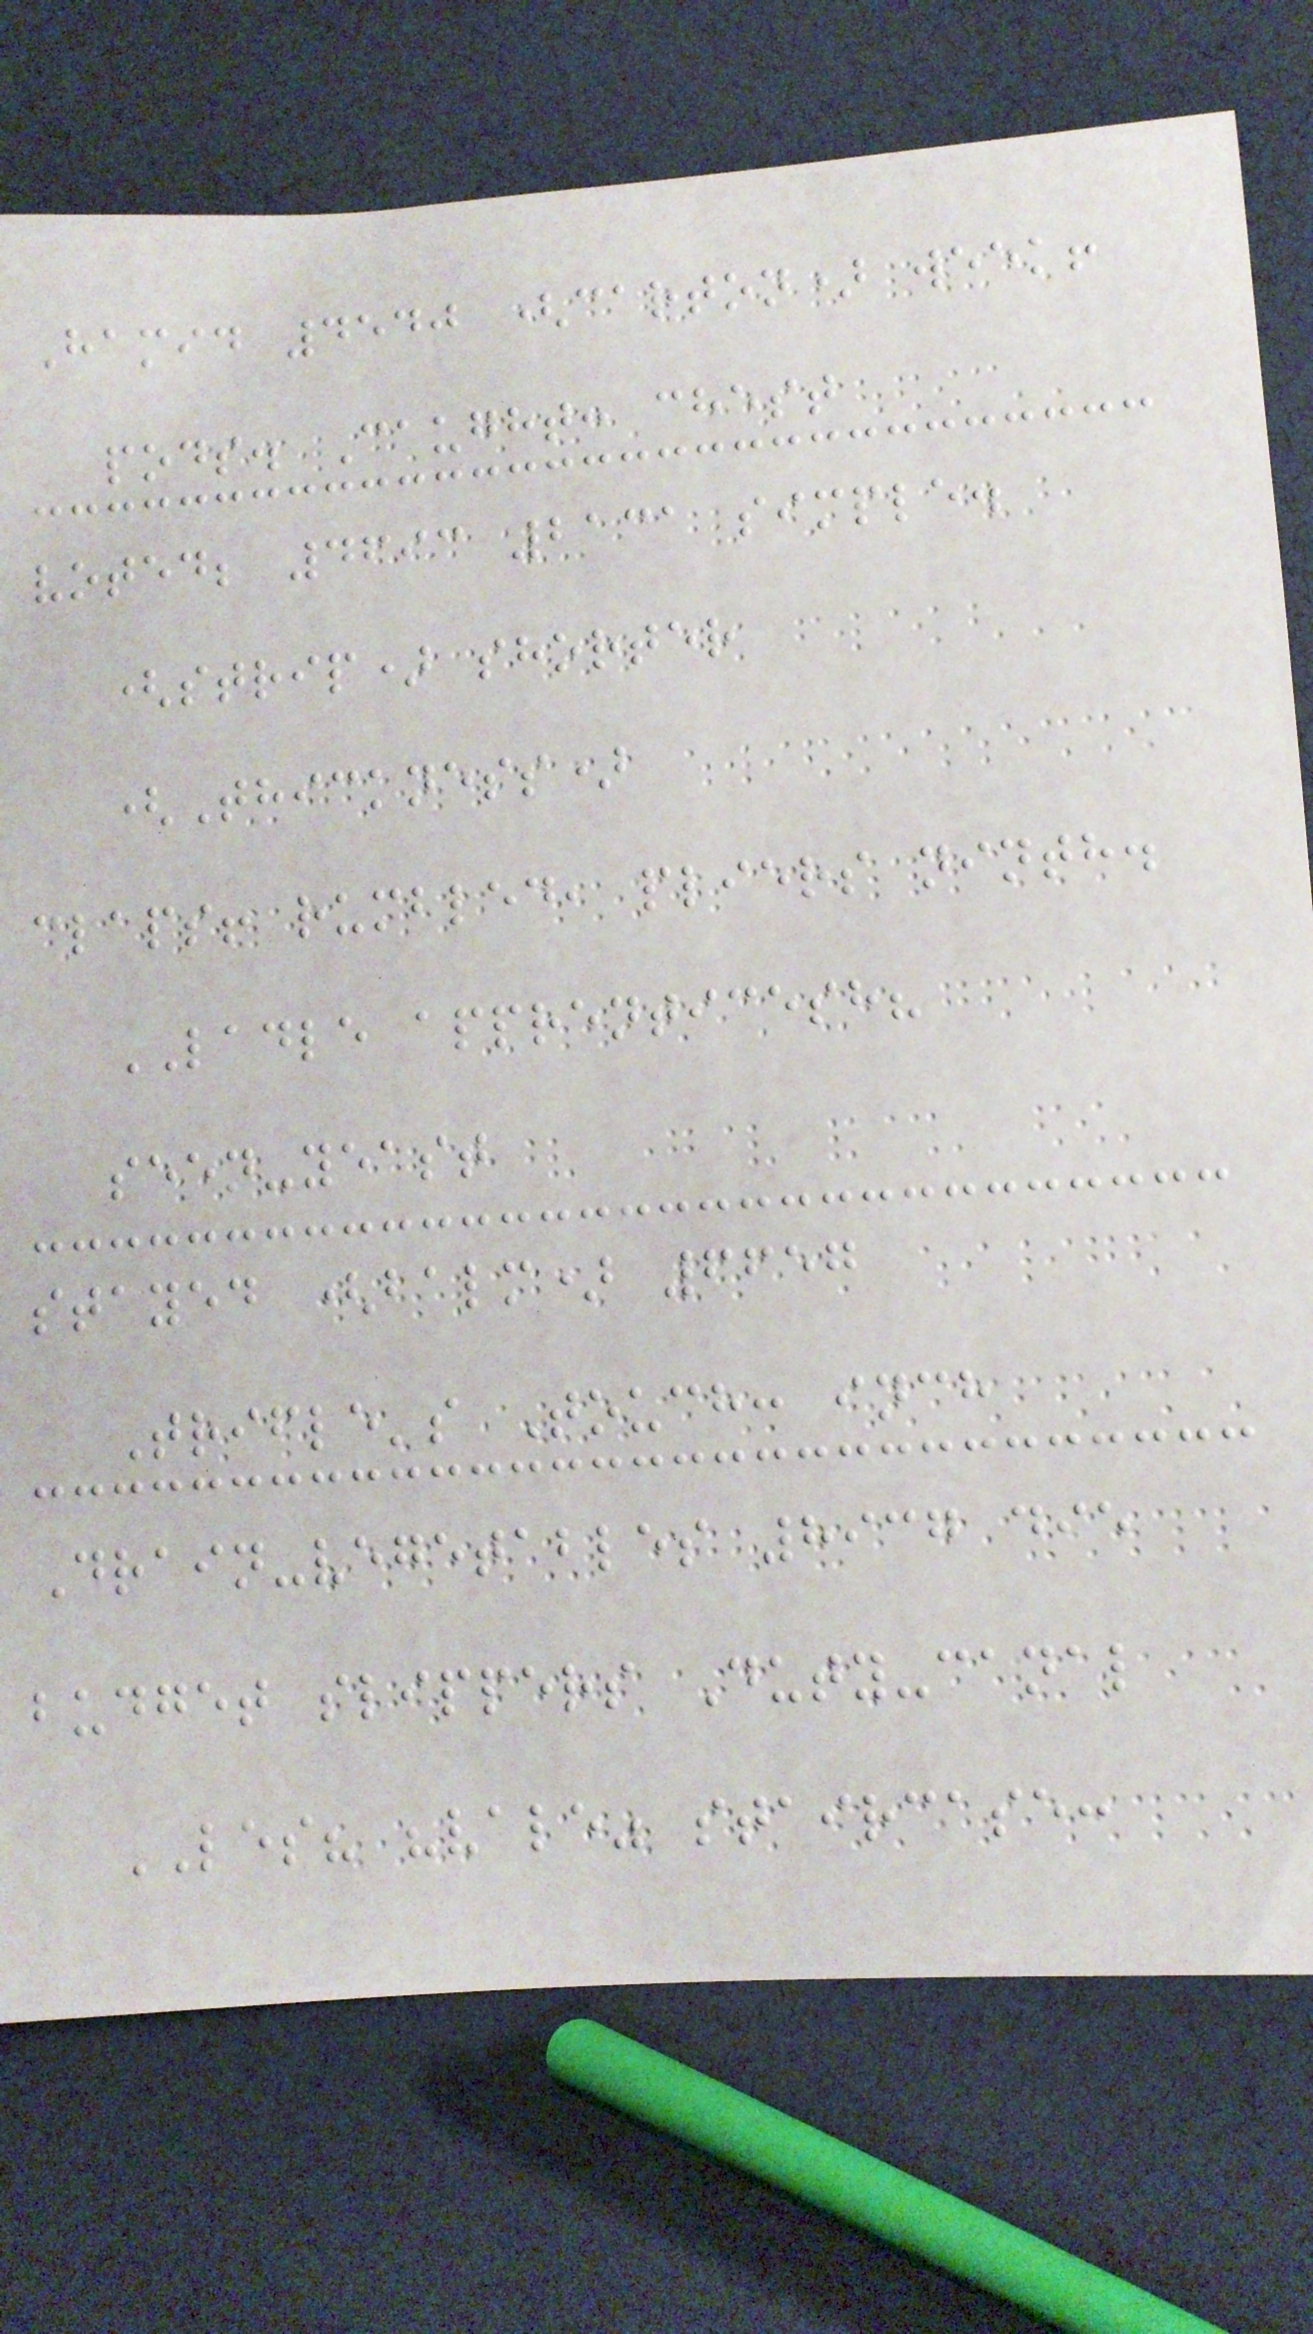Hamid 4540 (carton) week!
pods. Caught: chest
voted; 4693 2131 simple.
(strip) shorter
(Thickness)
claps! rumbled, pliers ninth.
LADLE apprenticesh?
seen-yeast
stayed (balm) 6657
Trifle's Touch: inch
Drain-vegetables 8937 die
budget slippers Duty-canal
LES? "vale" staircase:
